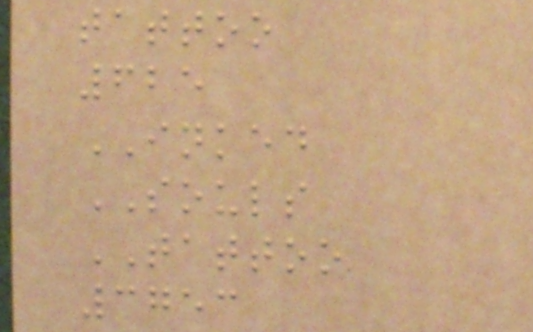tattoo
625
INKED
SOULS
TATTOO
3753
